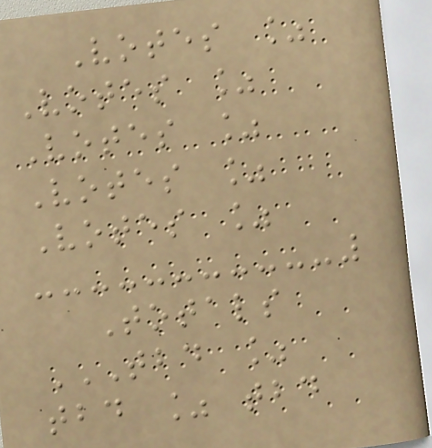Votes %
Votes %
Votes %
Votes %
Votes %
Totals
TBD %
TBD % TBD
